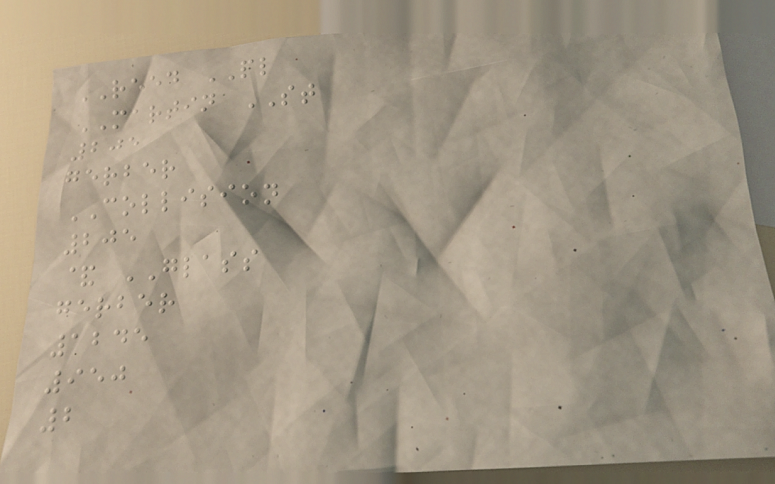REED PL
MARTIN ST
205
gerber
COLLISION
205
& GLASS
gerber
1245
950
2
